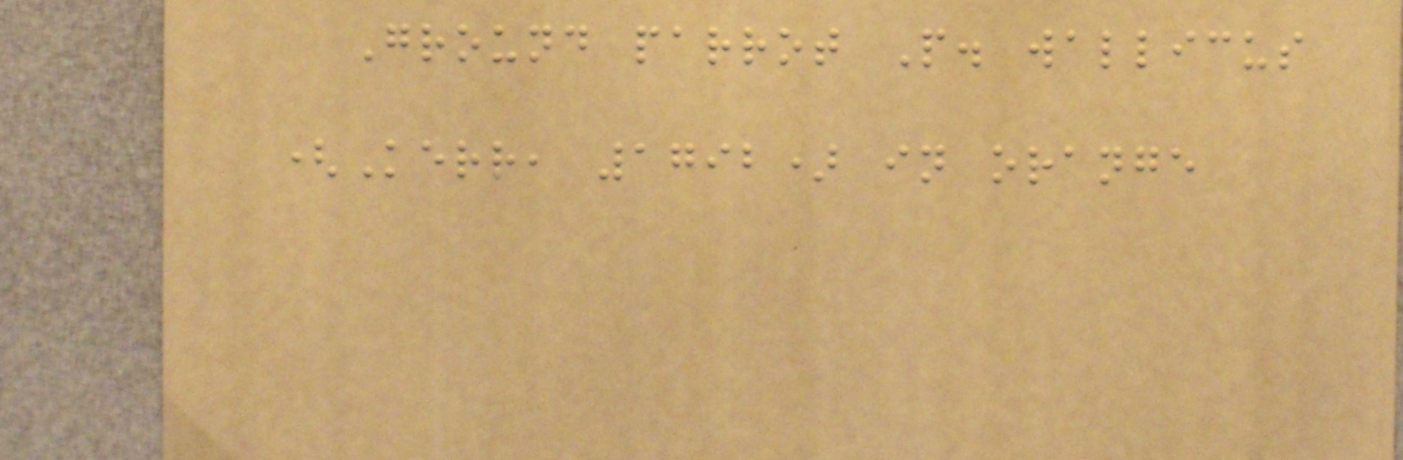Ground parrot P. wallicus
(Kerr, 1792) in orange
